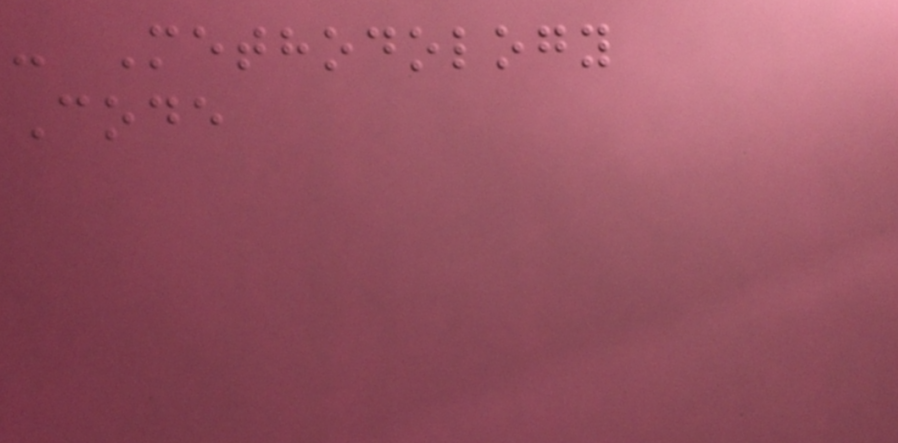- Methodology
Code
